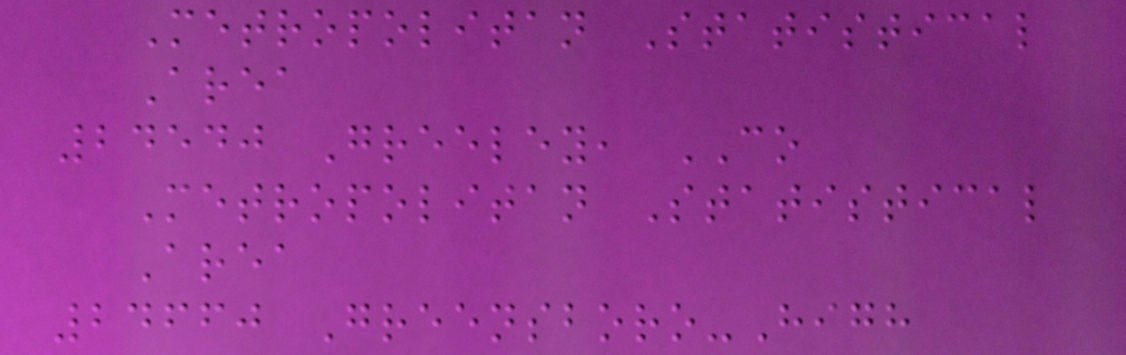Metropolitan Statistical
Area
24540 Greeley, CO
Metropolitan Statistical
Area
24660 Greensboro-High
